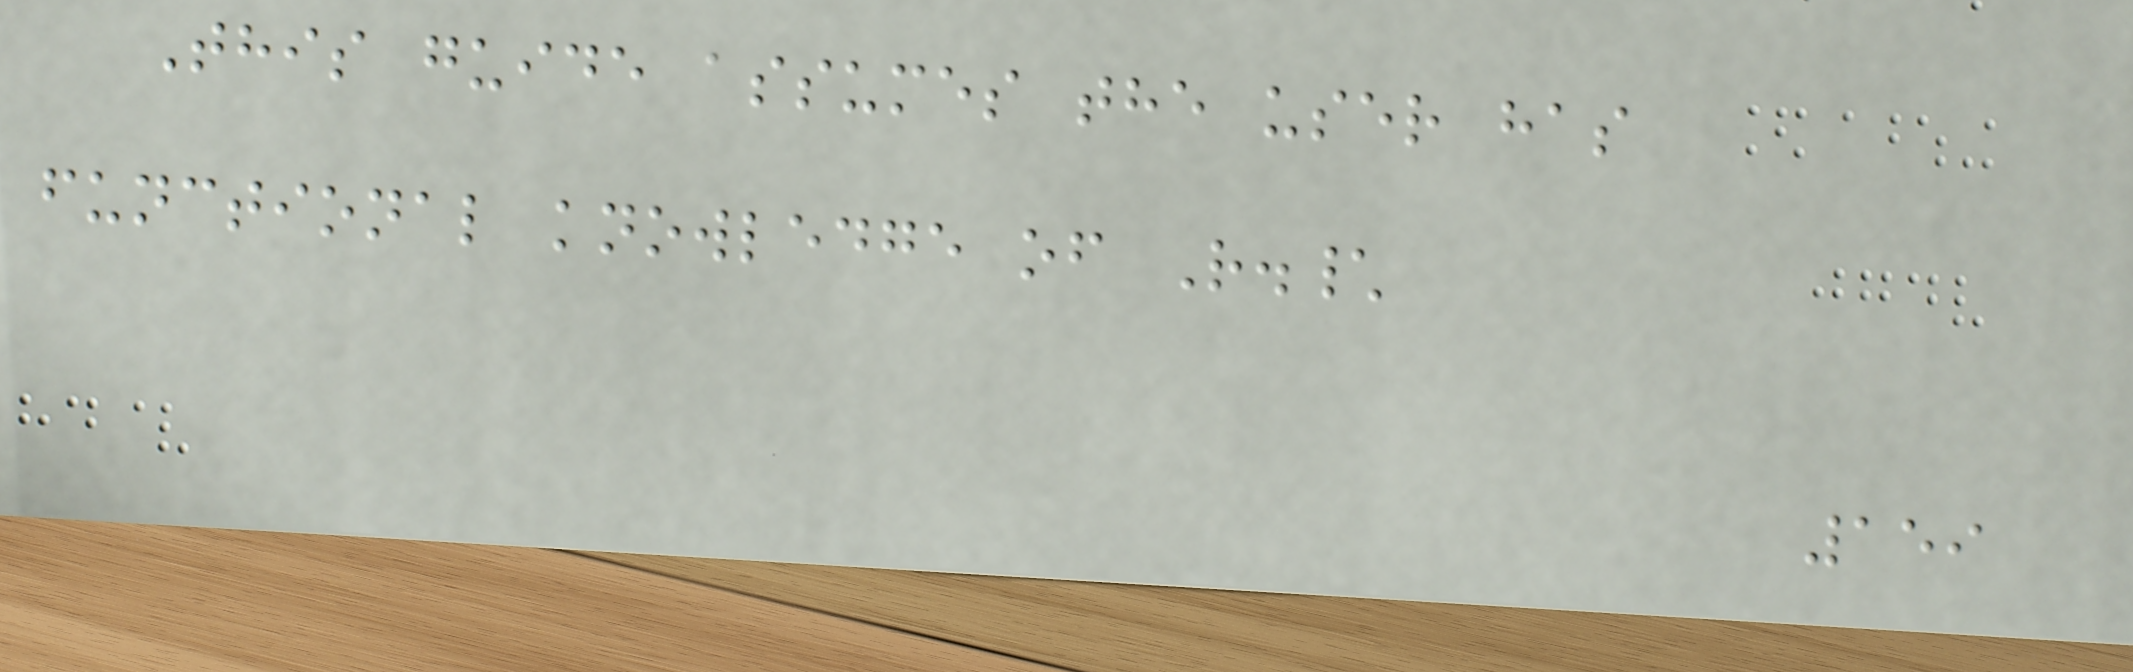This guide assumes the user has
functional knowledge of R.\
159
